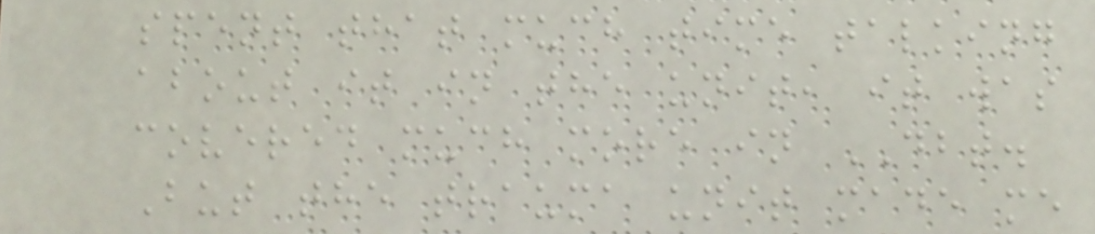spent that much time talking
about it in the unit, it was
covered much more in DBT.
But the trauma unit made me
